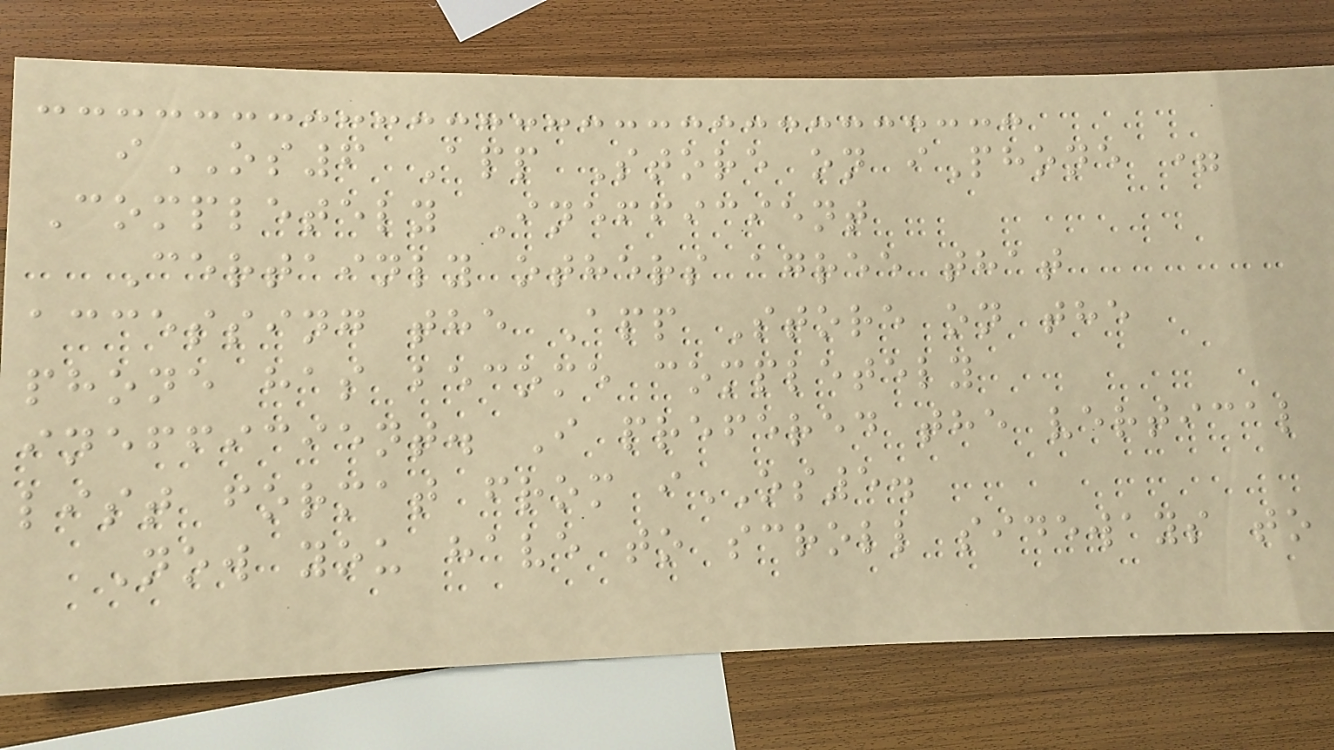iOS6 App Store on iPhone =
Completely Inefficient
Certainly others agree that
accessing the App Store on the
phone has become completely
inefficient. I prefered the vertical
list format from iOS5.
Now you have to scroll sideways to
